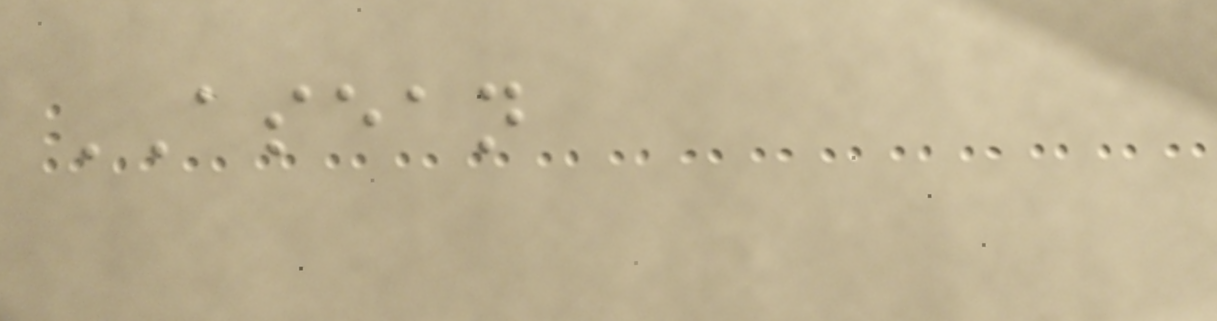ASEAN
